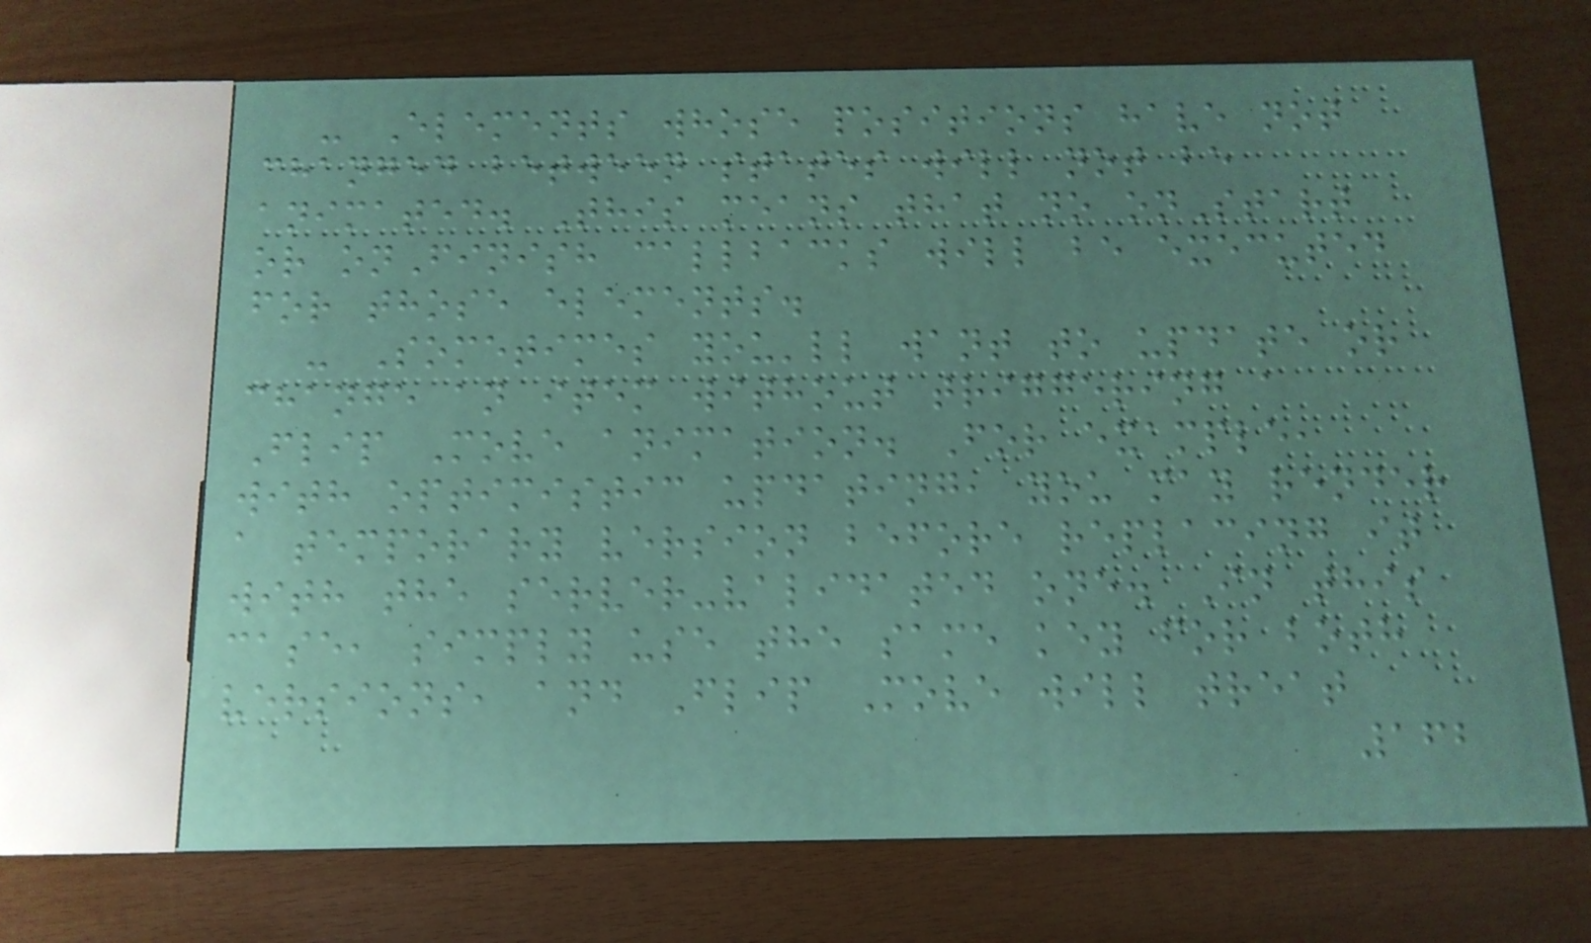- Elements whose positions have not
changed between states will not be
animated. This means that no onStart
or onFinish callbacks will be executed
for those elements.
- Sometimes you'll want to update or
change an item without triggering a
Flip Move animation. For example,
with optimistic updating, you may render
a temporary version before replacing it
with the server-validated one. In this
case, simply use the same key for both
versions, and Flip Move will treat
162
